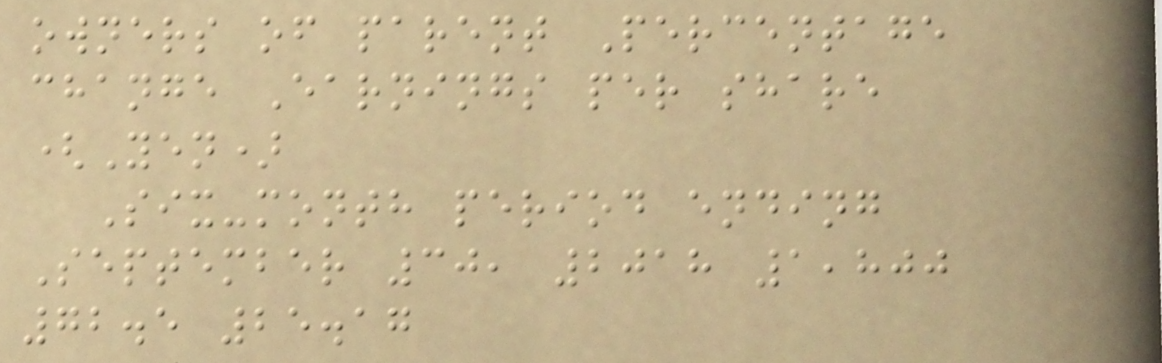owners of parent Percentage
change Earnings per share
(Yen)
Six-month period ending
September 30, 2018 1,800
72.5 25.17
